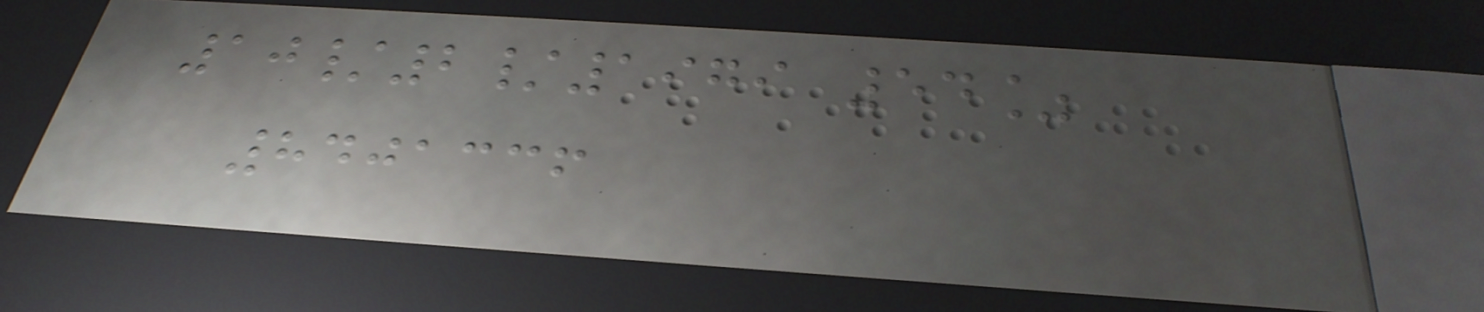10/2/1979 54%
8401336
